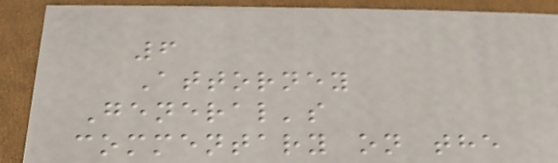6
Attorney
General's
commentary on the
